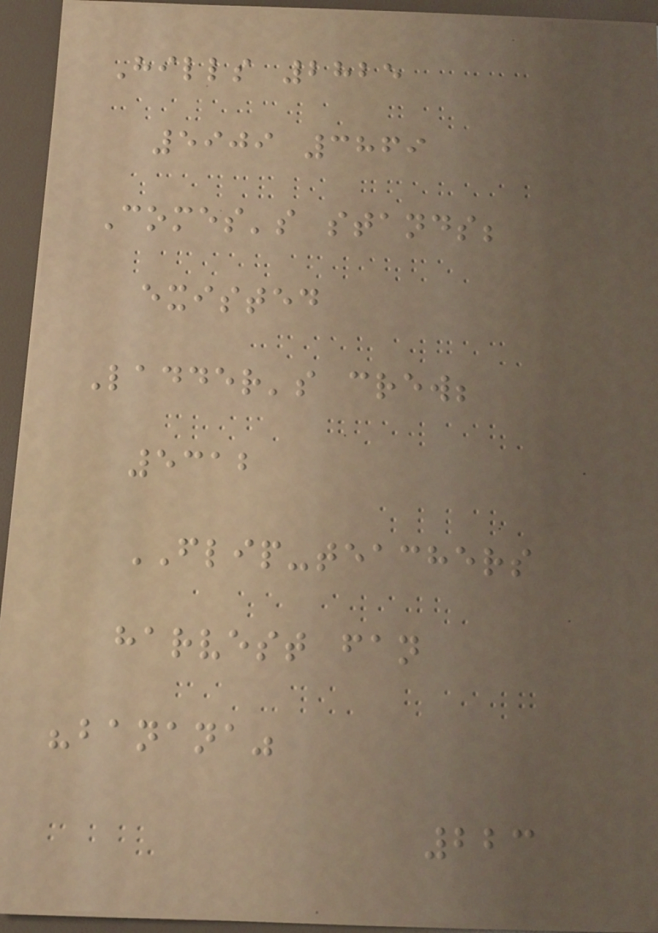Hills 2825
5909 3869
Comes's stands;
existed
Ladder's crew;
5312
FLIP-teachers
harvest fan
"banana"
223
